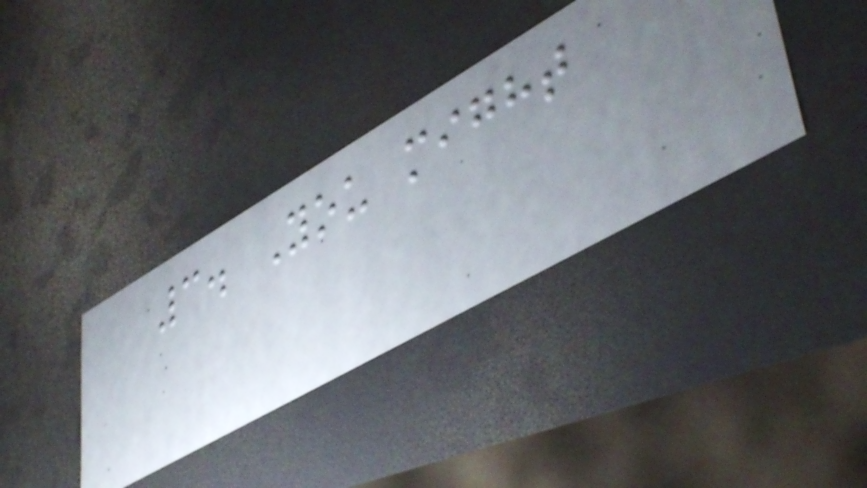3. You might
